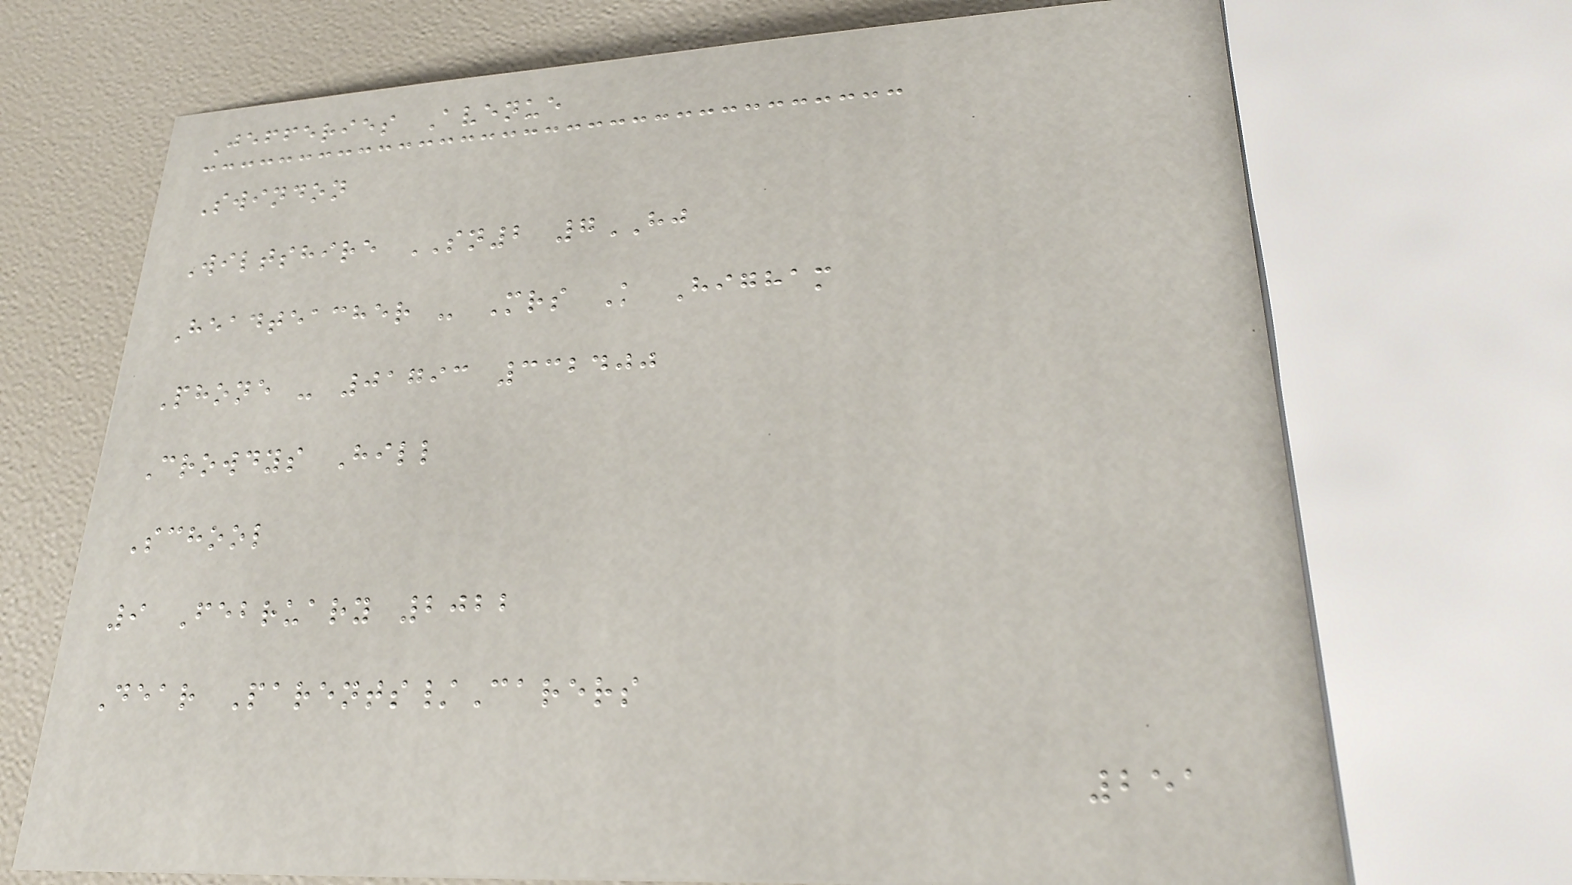Jefferies Avenue
Swindon
Wiltshire SN2 7HJ
Headteacher - Mrs K Higham
Phone - 01793 332400
Crowdys Hill
School
9 February 2022
Dear Parents/Carers
251
